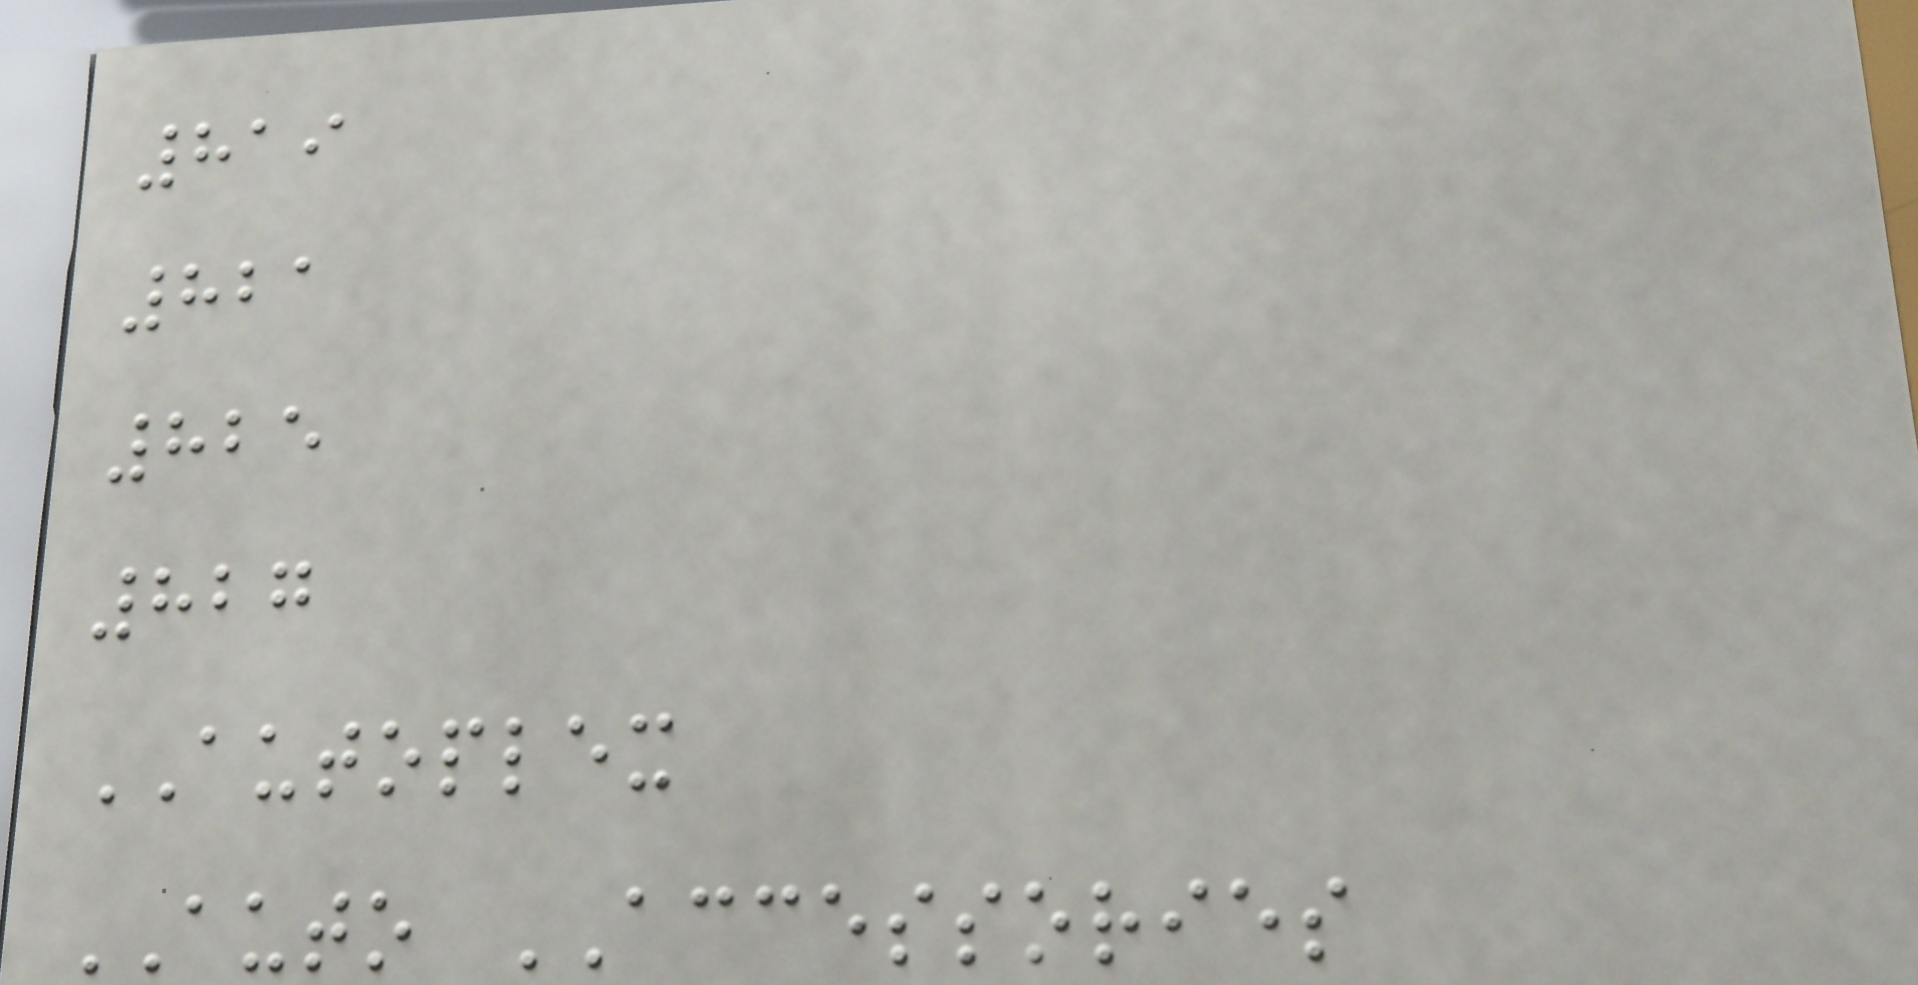819
821
825
827
AUTOPLEX
AUTO ACCESSORIES
